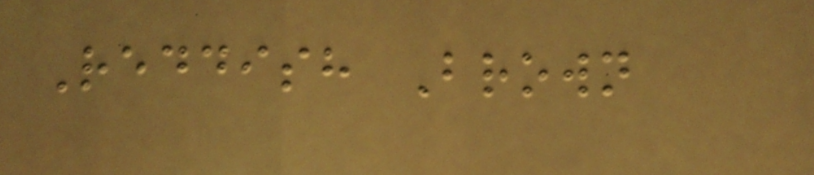Reddish Brown
